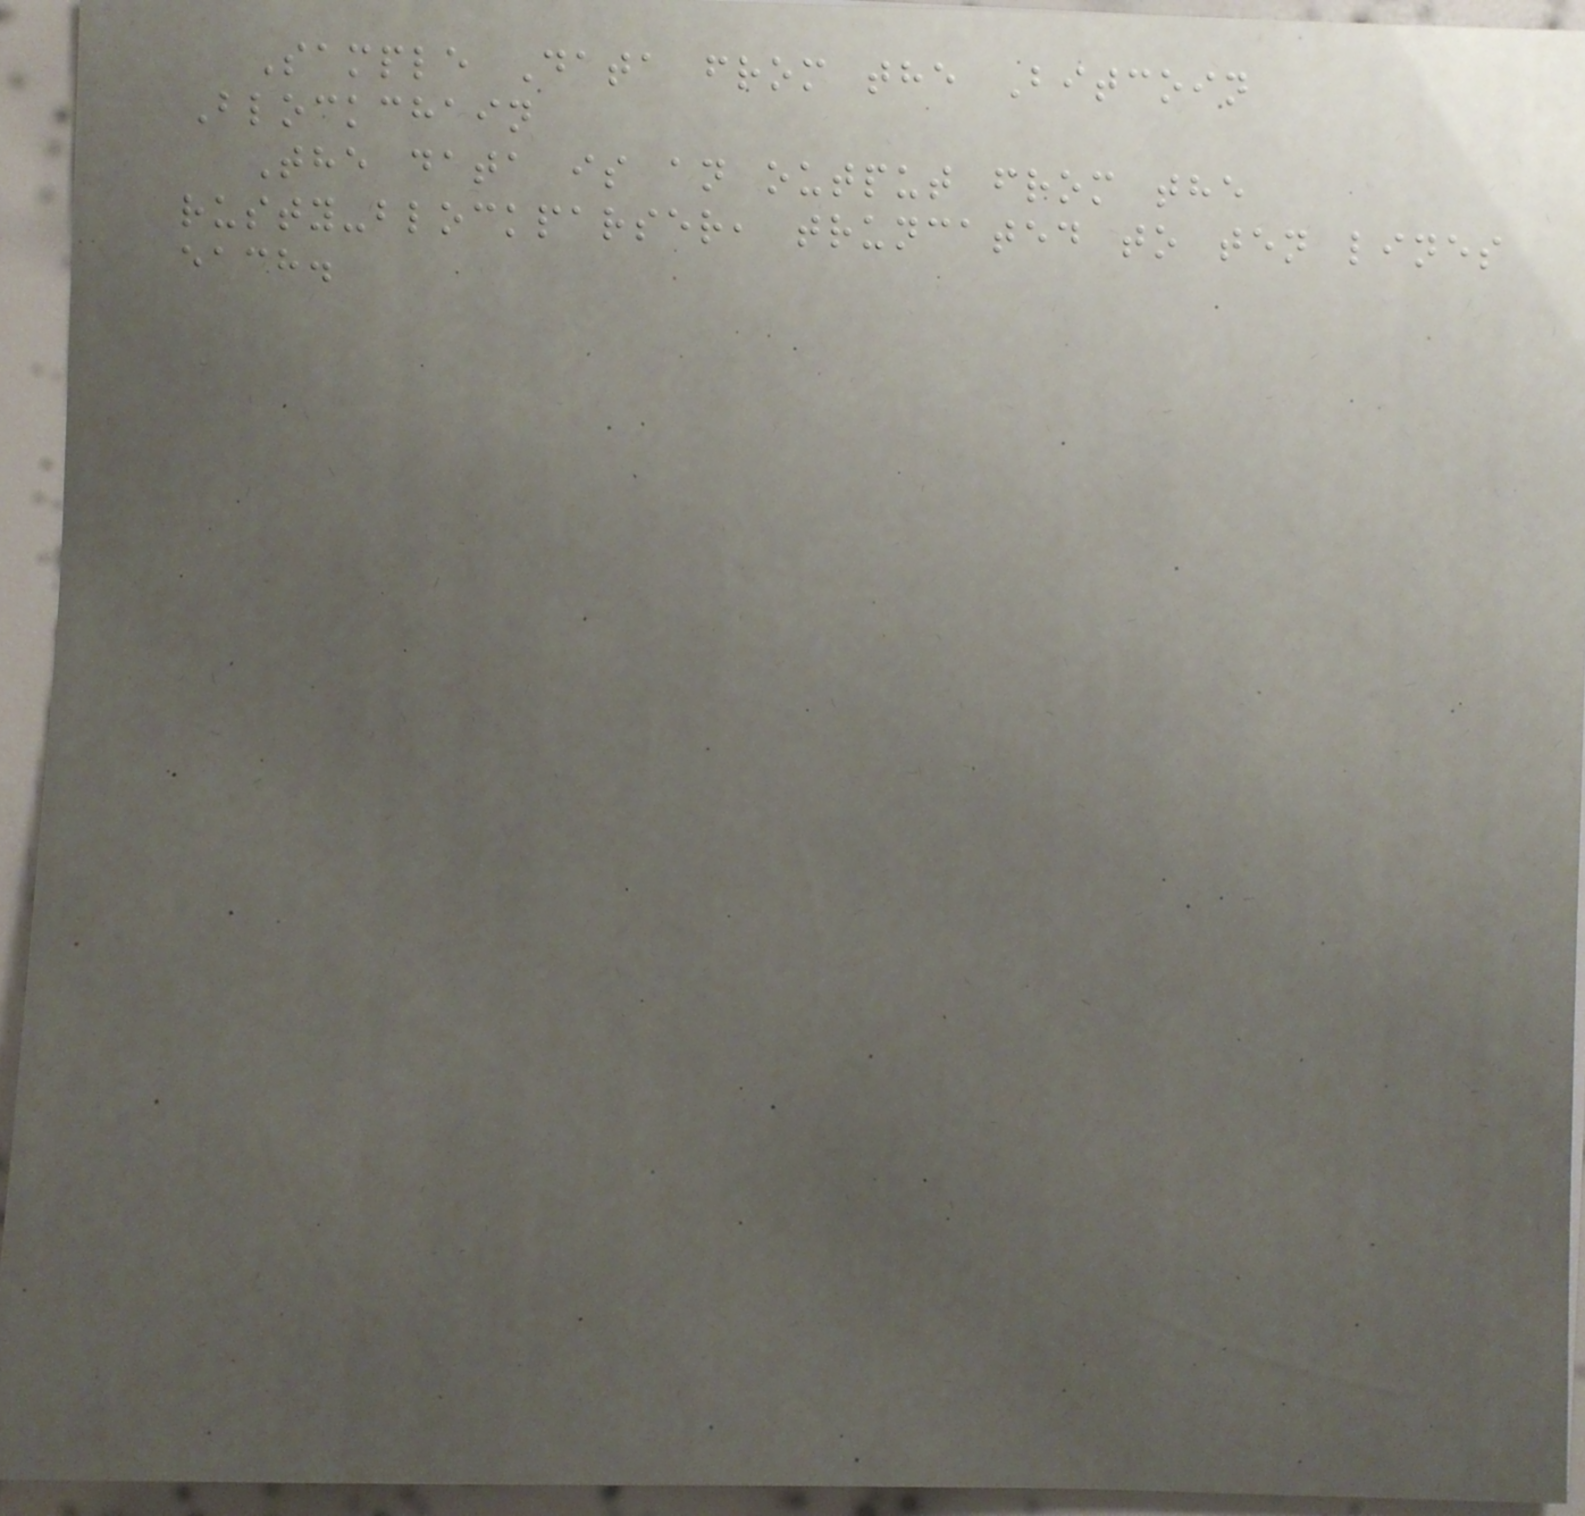Sample Data from the Bitcoin
Blockchain
The data is an output from the
rusty-blockparser, truncated to ten lines
each.
